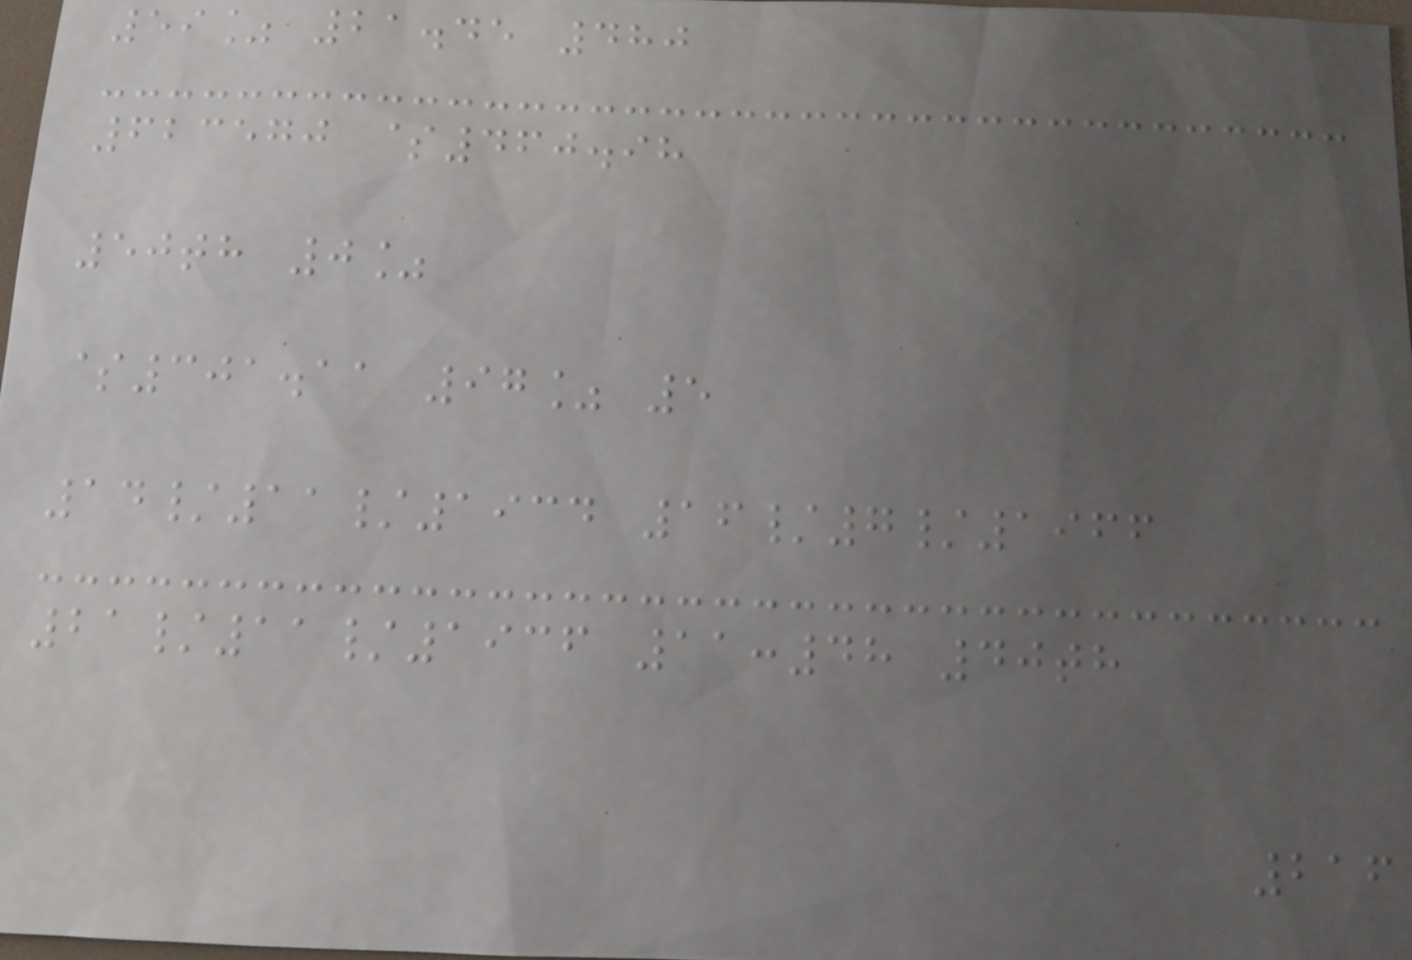59% 21.45 480
623570 $460.98
50th 0%
$301.11 97% 5
14/11/1934 16/7/1966
21/11/1936 11:48 40th
216
